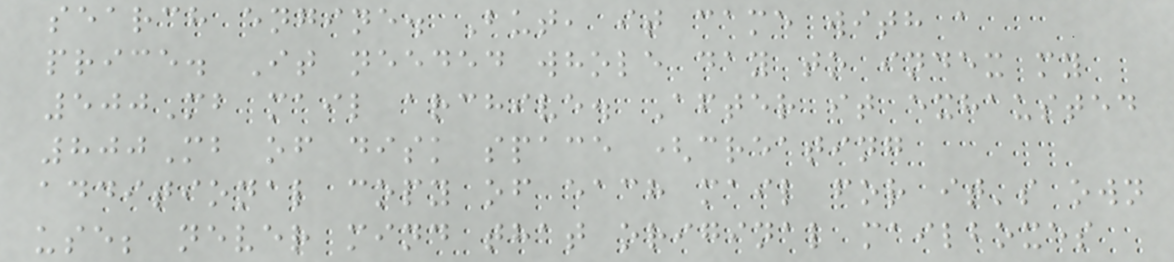search engine. But, it came with a
price. It needed whole day to index my
500Mb mail archive. After it exhausted
800Mb of disk space (creating
additional copy of each mail for it's own
use; never mind that original mailboxes
